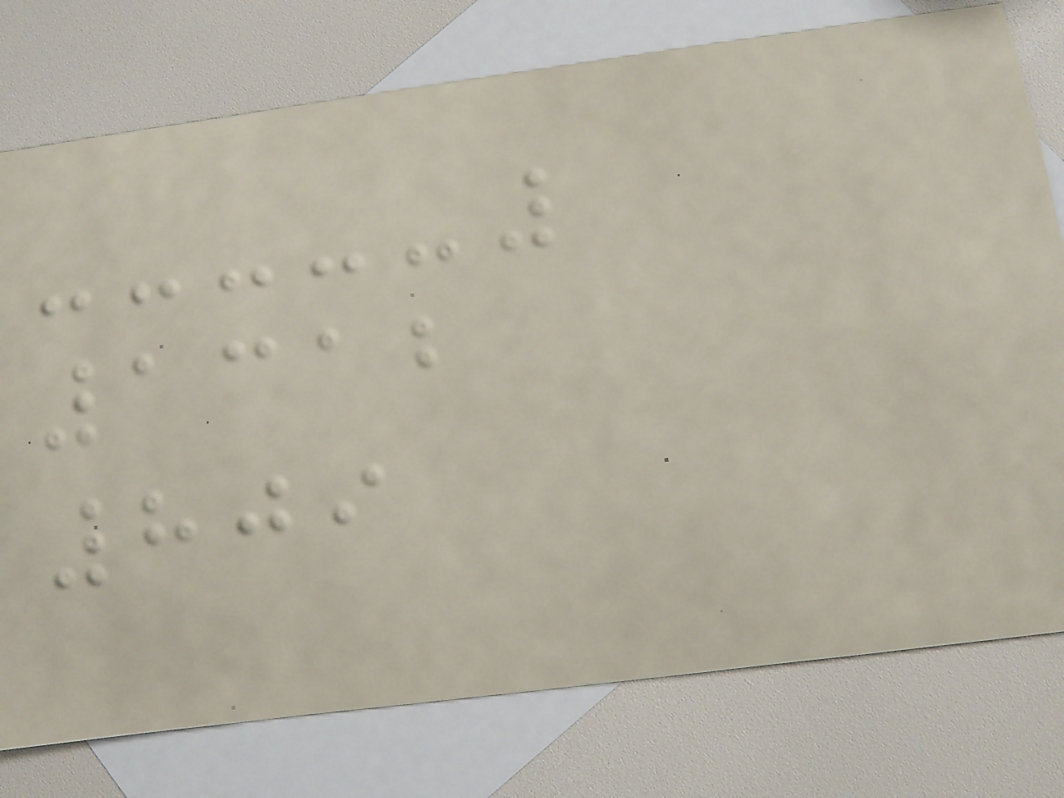1312
809
